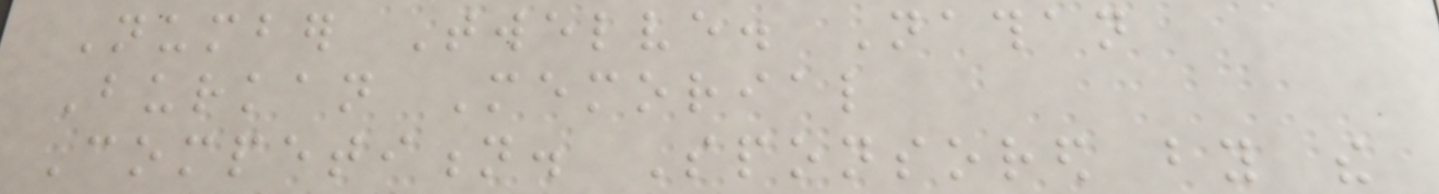Number Twelve. Nathan
Burkan Memorial
Competition. Sponsored by the
